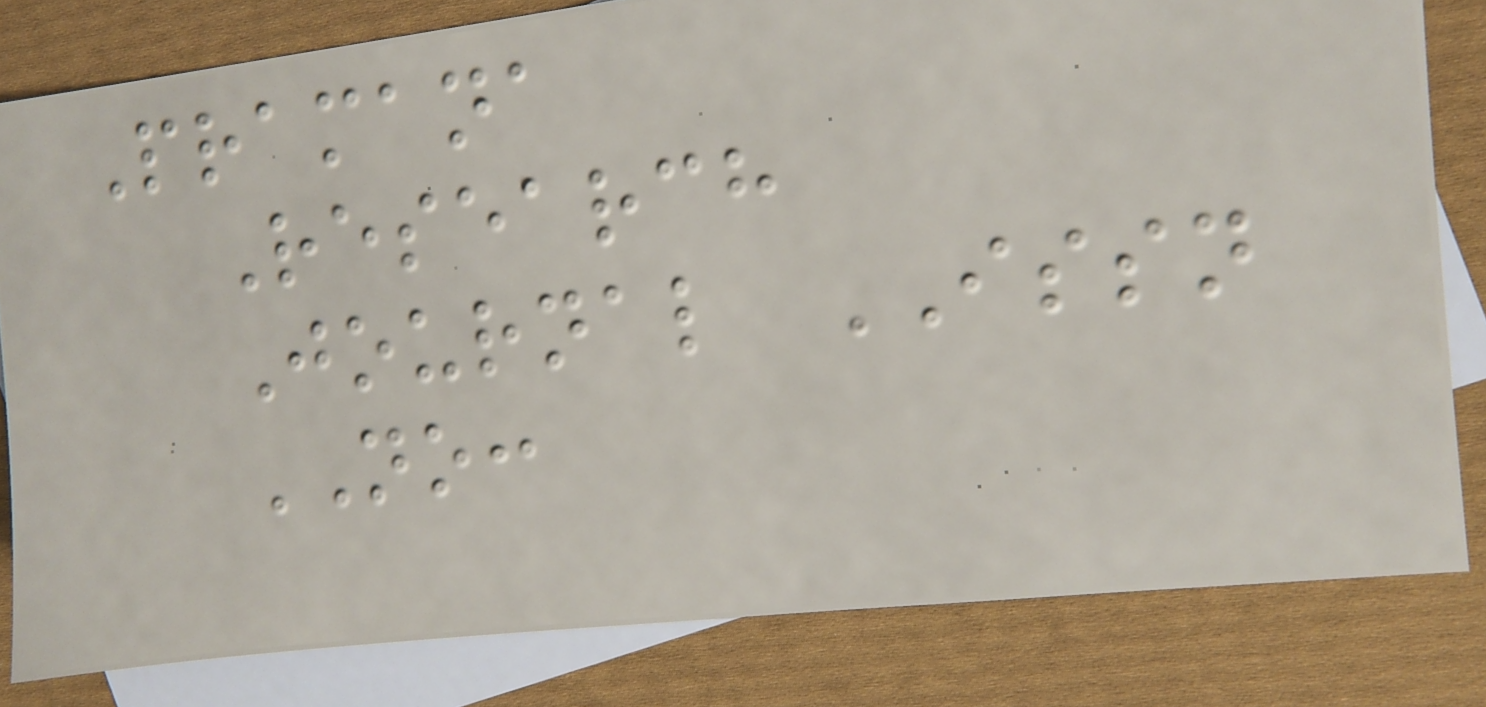Pramana
Research
Journal ISSN
NO:
